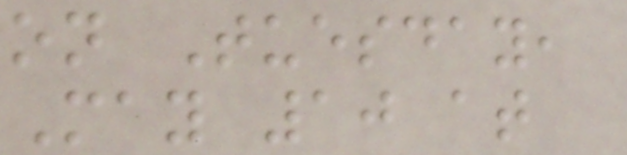on Tuesday,
May 10 at
